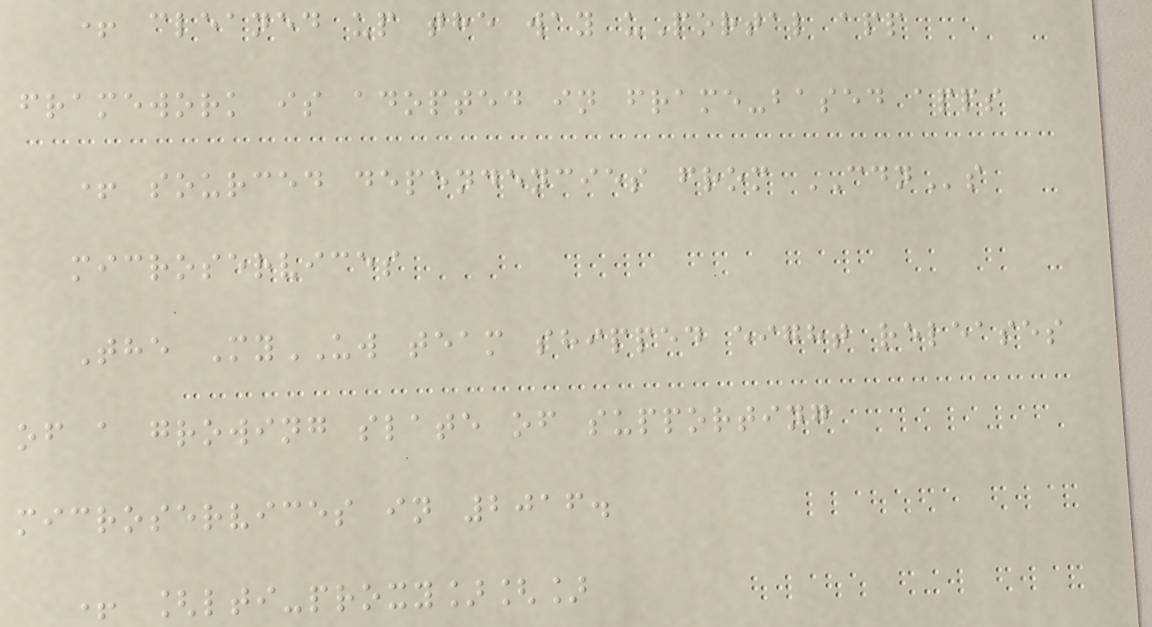+ cleaned up the way uPortal app
framework is adopted in frame-based apps
+ sourced dependencies from CDNs
microservices
The MyUW team shipped eight releases
of a growing slate of supporting
microservices in 2016.
+ [lti-proxy][]
